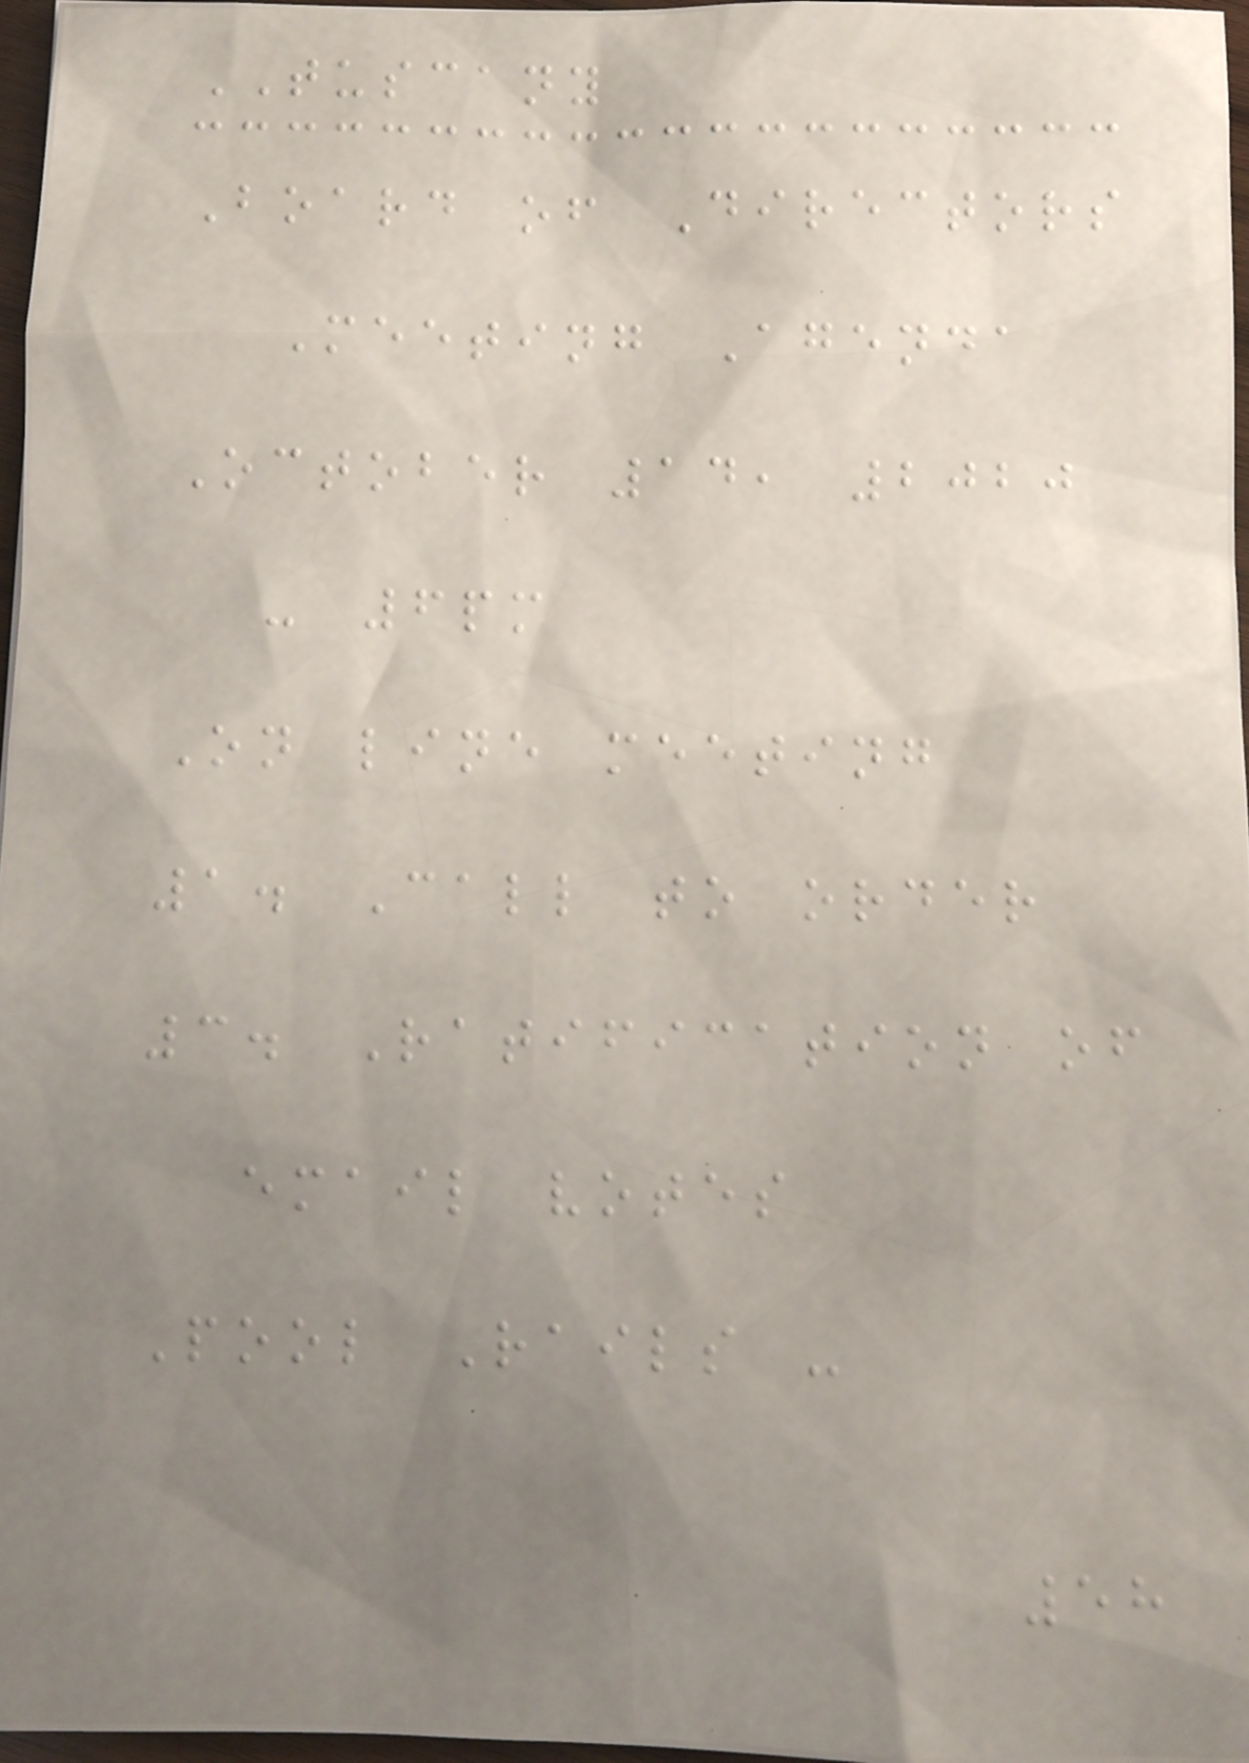TUSCANY
Board of Directors
Meeting Agenda
October 14, 2020
- 6pm
On line meeting
1. Call to order
3. Ratification of
email votes
Pool Rails -
58
